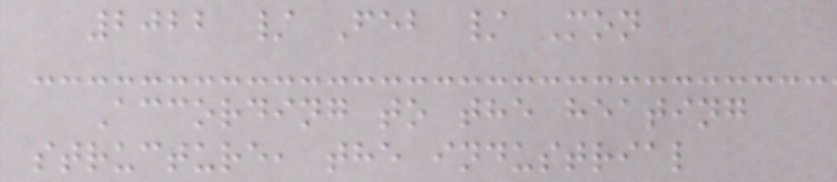2022 / Feb / Mon
According to the heating
structure, the industrial
